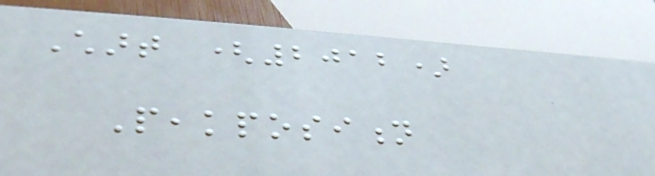Chart (2012)
Peakposition
